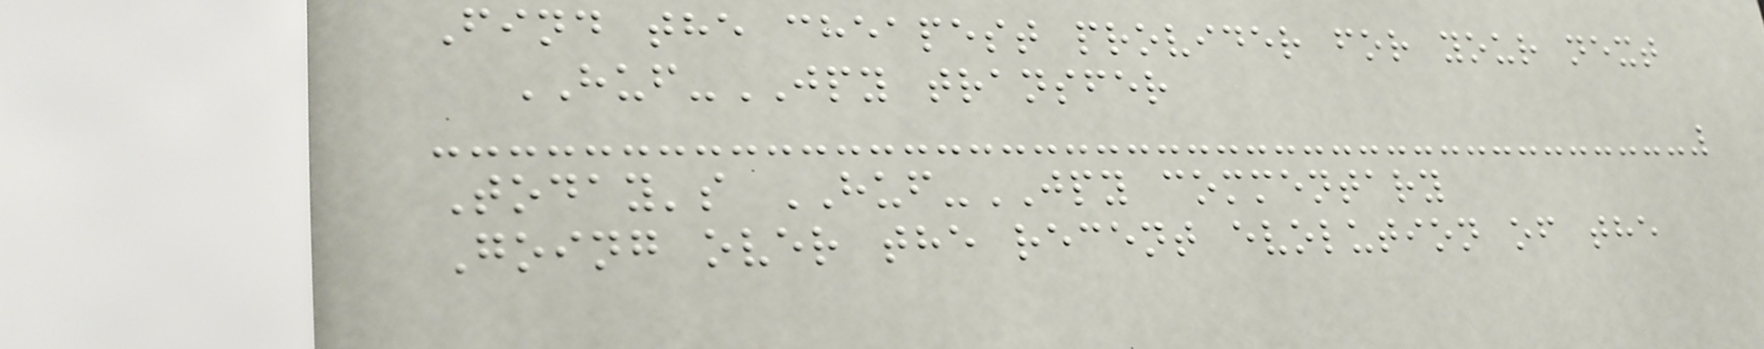Find the cheapest provider for your next
HUF-JPY transfer
Today's HUF-JPY commentary
Going over the recent evolution of the
